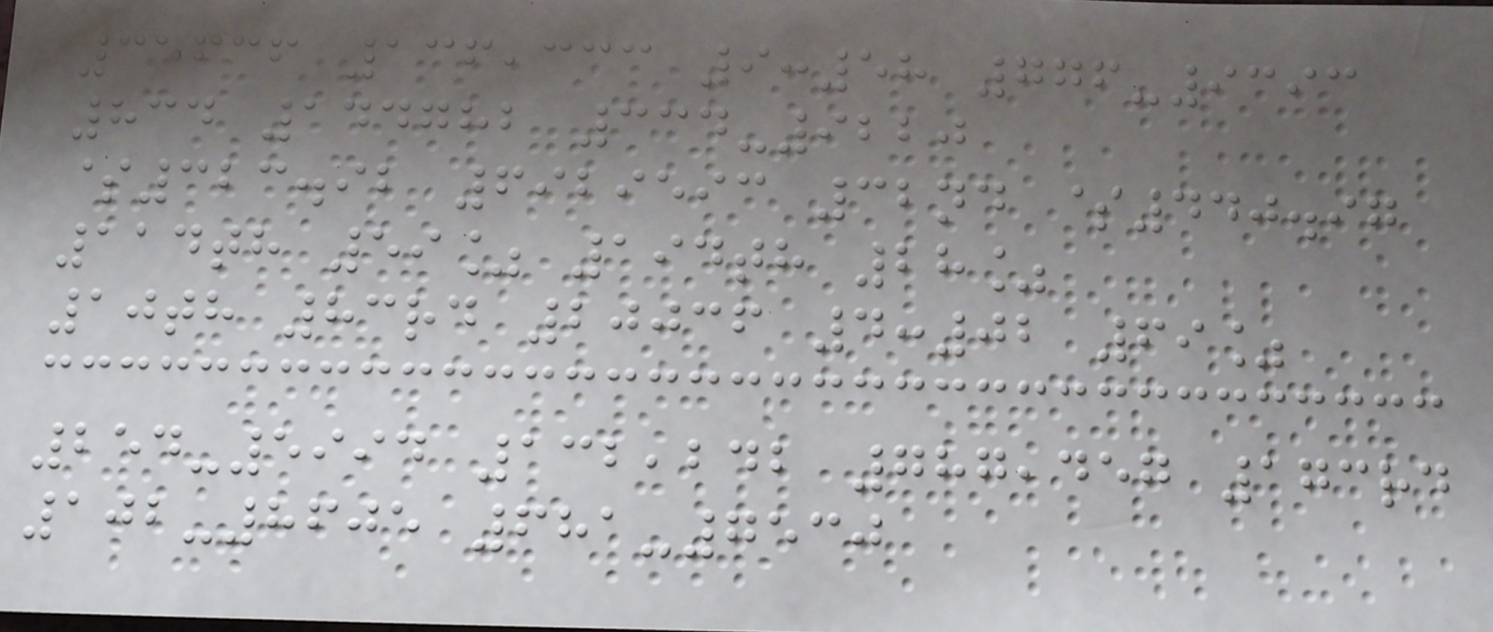35636 136,333 9:58 776-9393
834 144782 334-9220
$323.92 6929593 32nd $440.97
114th 59% 194th 28%
10th 83rd 20036 4:02 69%
254-5994 132,242 787,457 173rd
102-8605 681-7530
